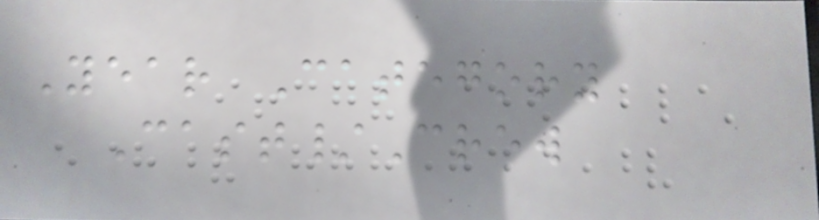Year Category
Cast/Crew
